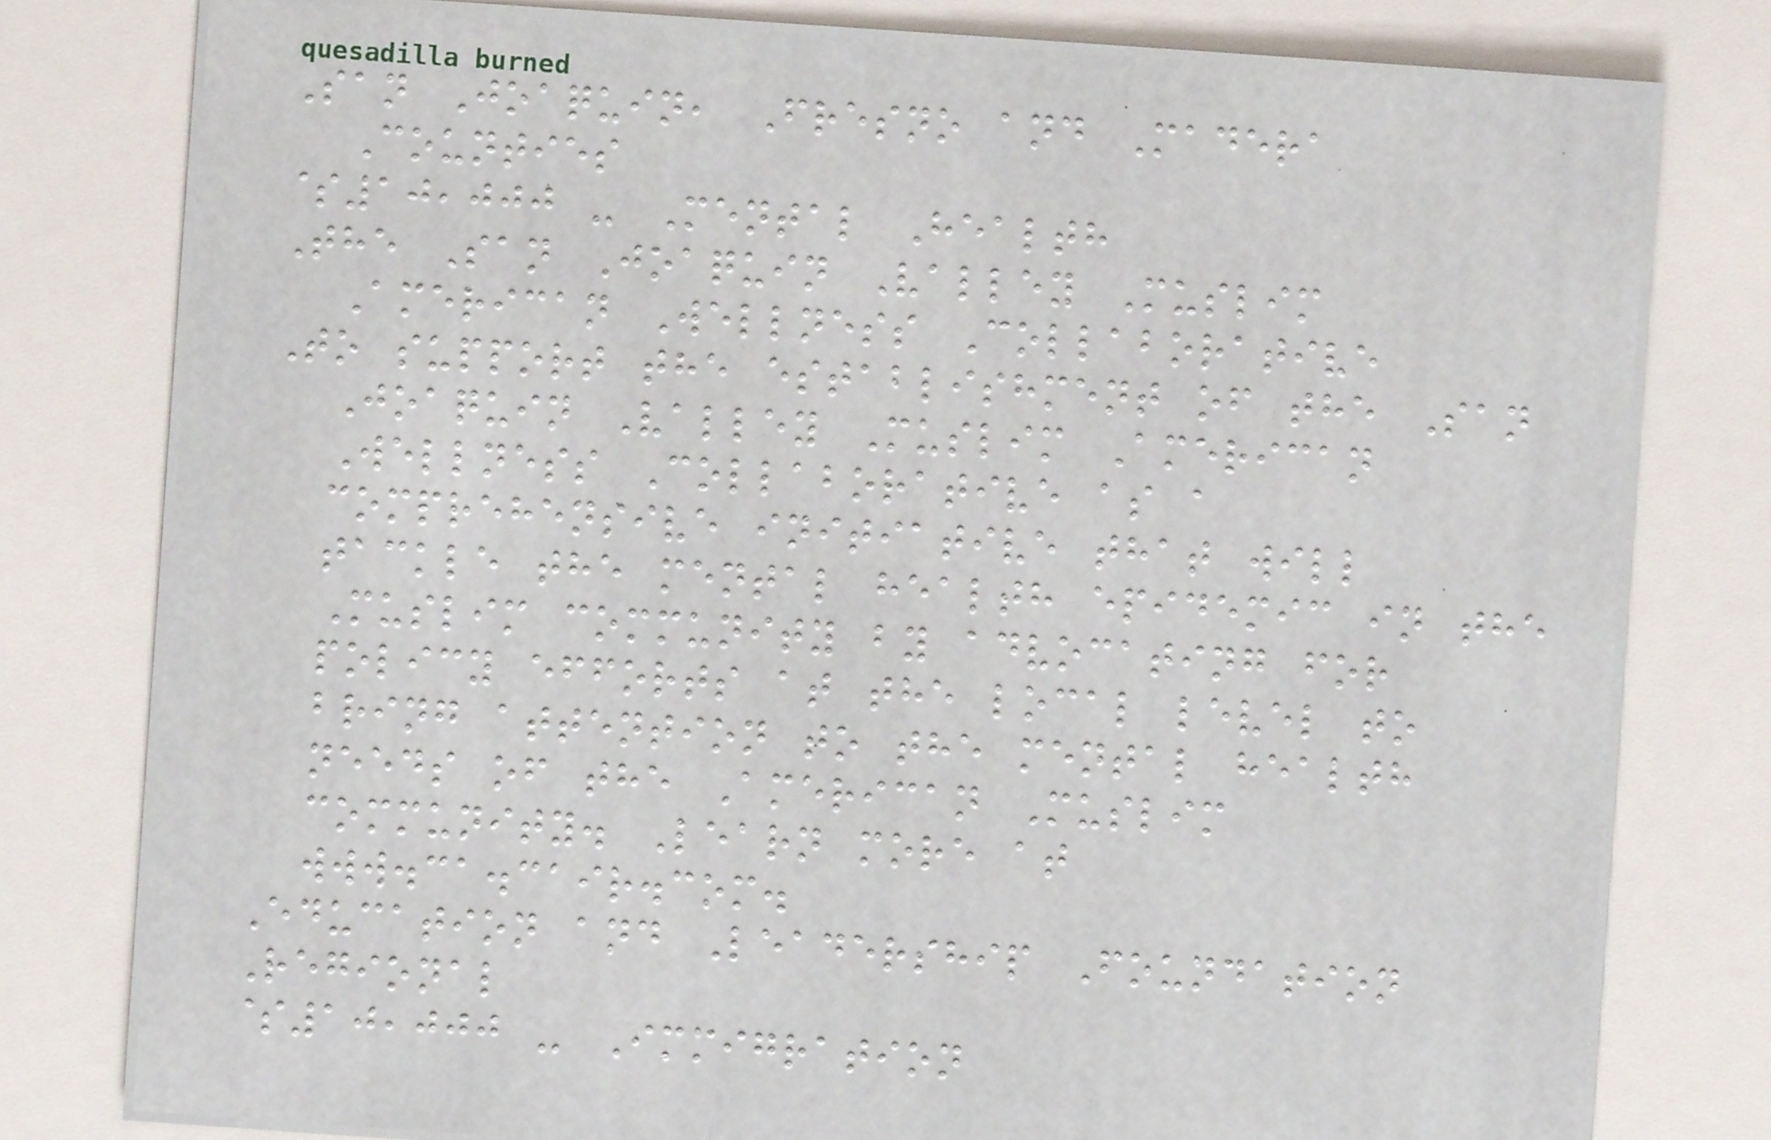San Joaquin, Fresno and Madera
Counties
$10,000 - Mental Health
The San Joaquin Valley Muslim
American Wellness Collaborative
To support the establishment of the San
Joaquin Valley Muslim American
Wellness Collaborative as a
comprehensive initiative that will
tackle the mental health epidemic in the
Muslim community by advocating for
policy efforts at the local level to
bring attention to the mental health
needs of the American Muslim
community. Learn more at
www.ca.cair.com.
Education and Leadership Foundation
Regional
$10,000 - Immigration
